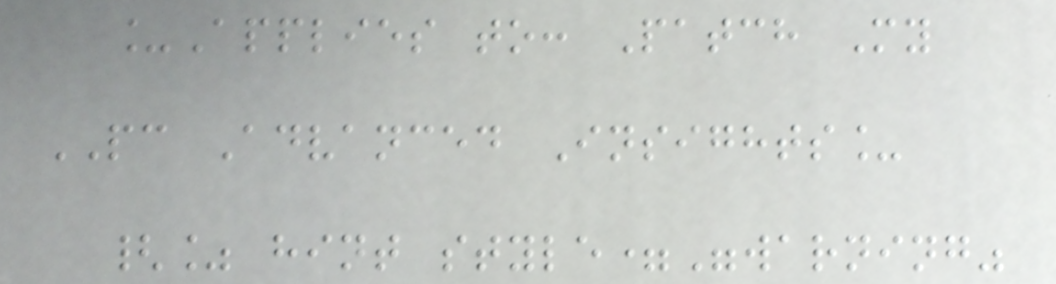_Applies to: Patch My
PC Advanced Insights_
{% hint style="warning"
